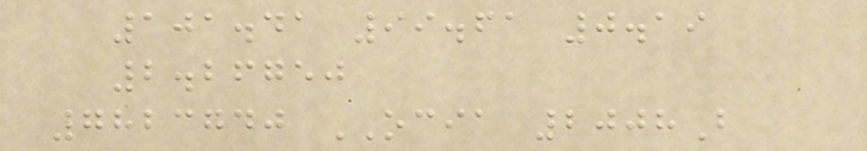101.41 99.61 0.19
2.26750
7823740 OCIA 2008B
